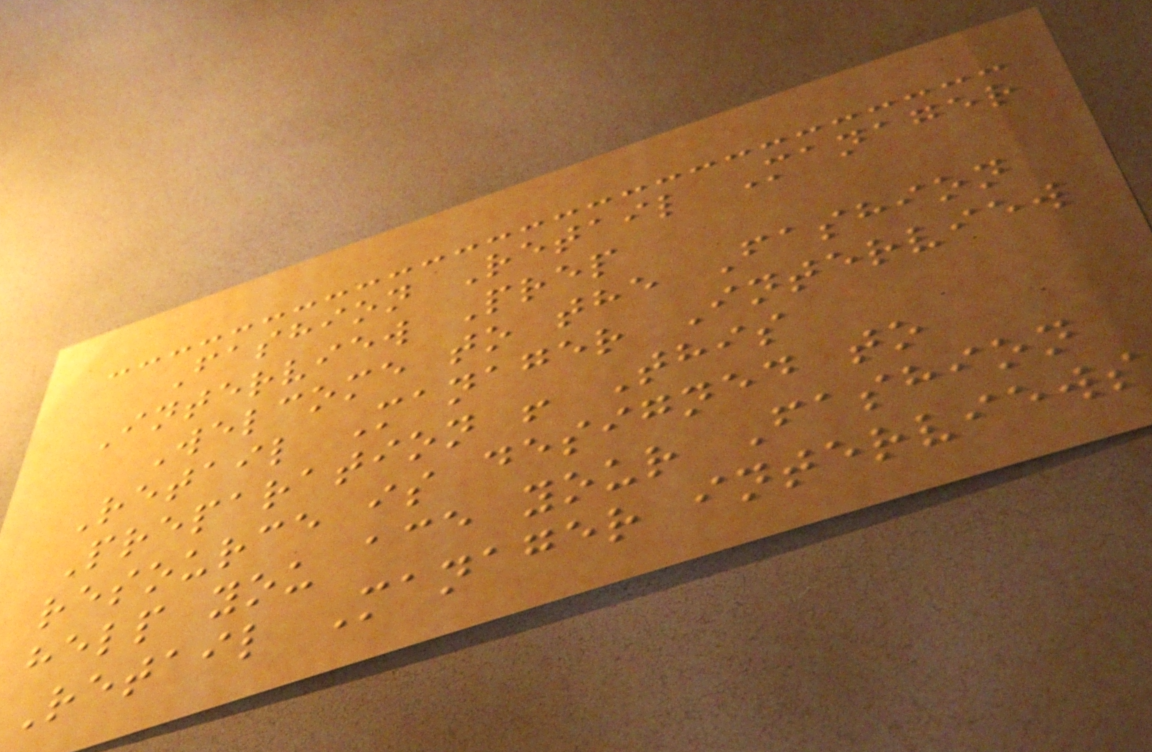Fashion Retail Manager
Interview Prep
Welcome to the Fashion
Retail Manager Interview
Preparation ! This
resource is designed to
help you ace your Fashion
Retail Manager interviews
